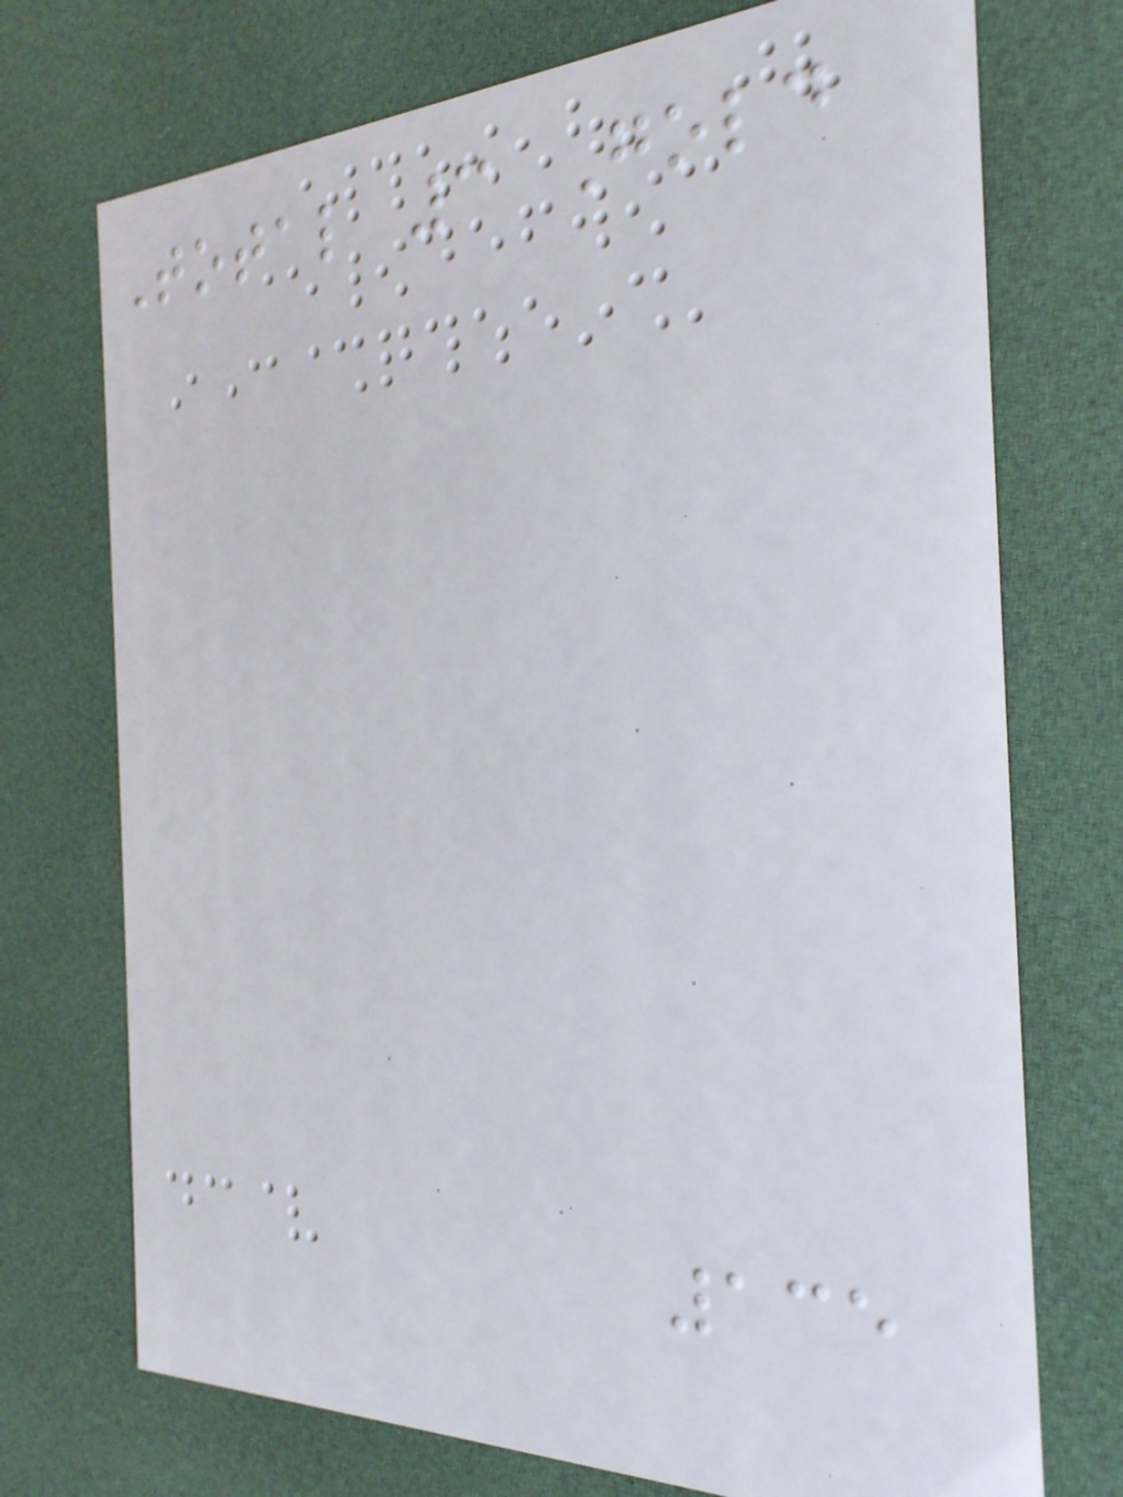Total 3 Gold
135
